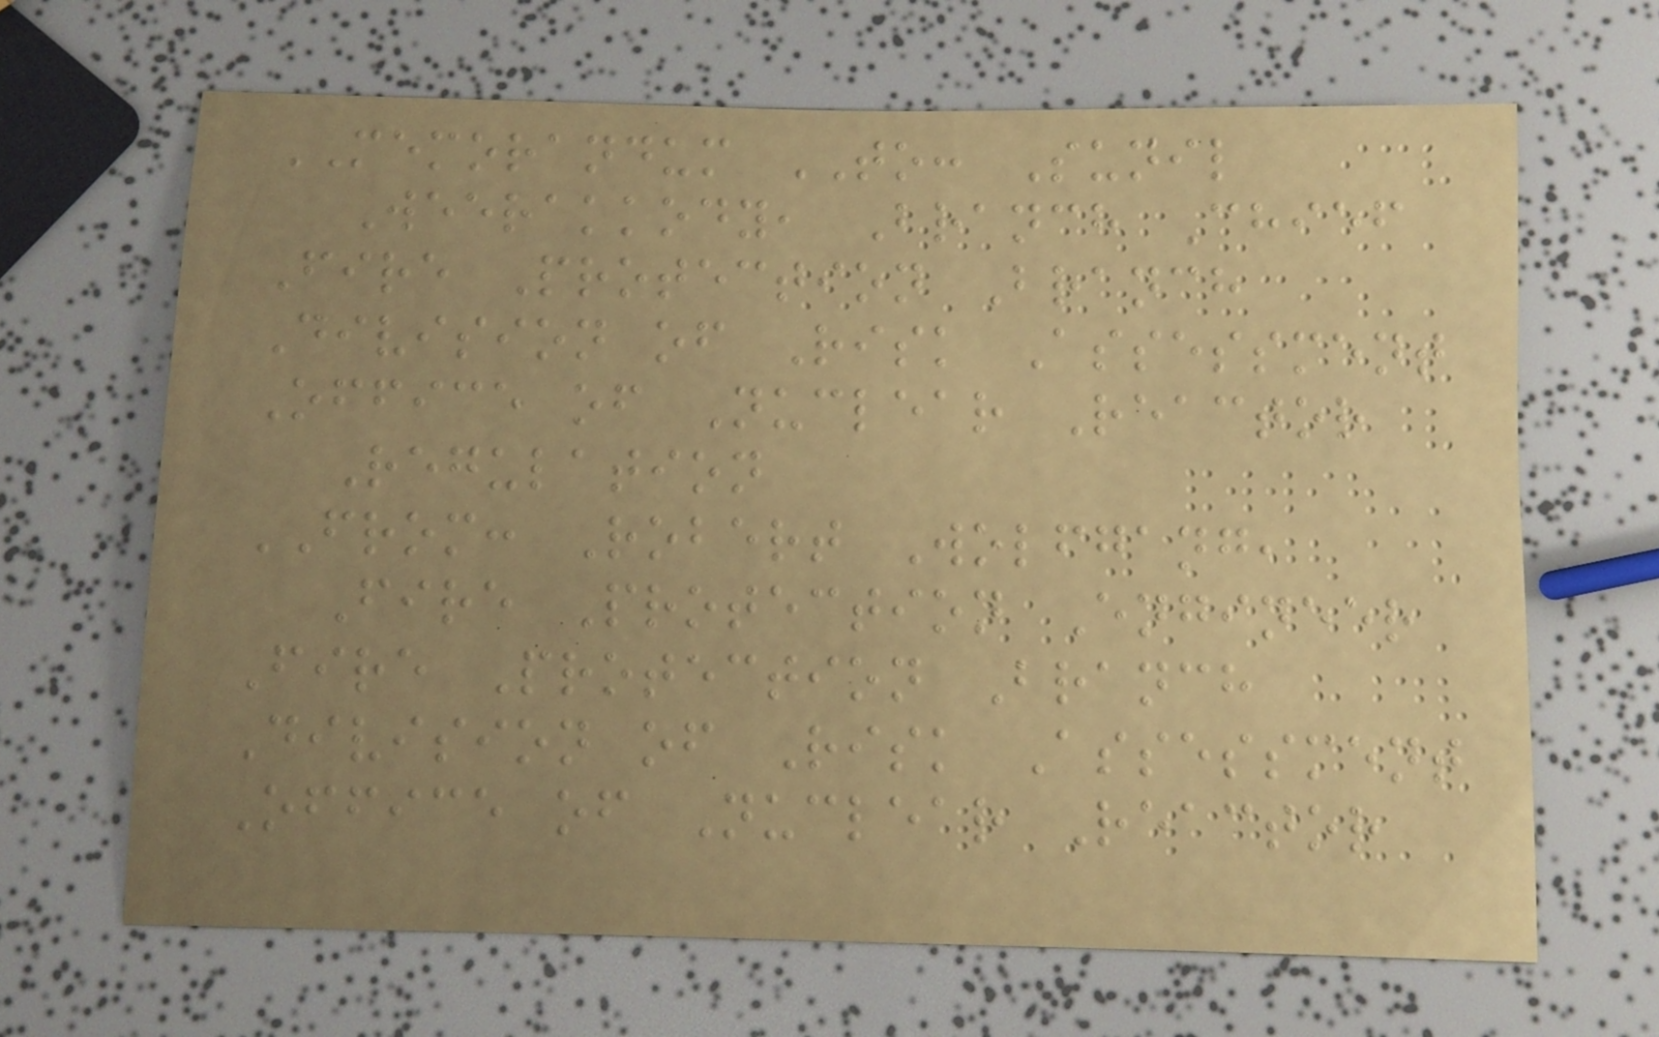MEMORANDUM TO: Sunil
Weerakkody, Branch Chief
Fire Protection Branch
Division of Risk Assessment
Office of Nuclear Reactor
Regulation
FROM: Robert Wolfgang,
Fire Protection Engineer
Fire Protection Branch
Division of Risk Assessment
Office of Nuclear Reactor
